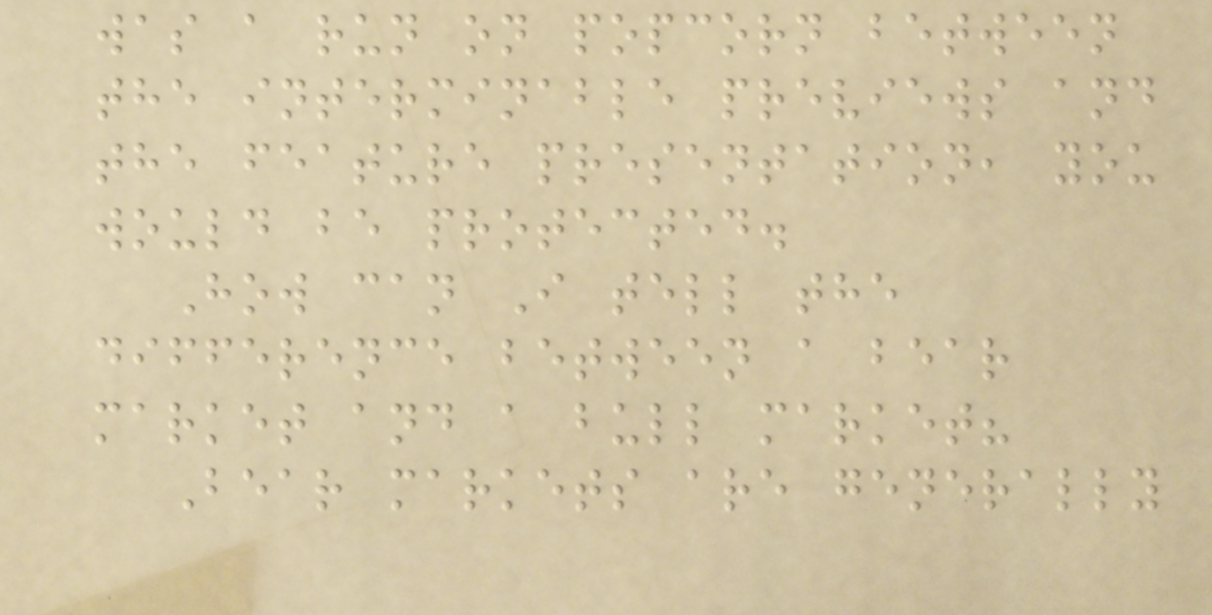was a run on popcorn between
the interminable previews and
the feature presentation, you
would be protected.
How can I tell the
difference between a bear
market and a bull market?
Bear markets are generally
